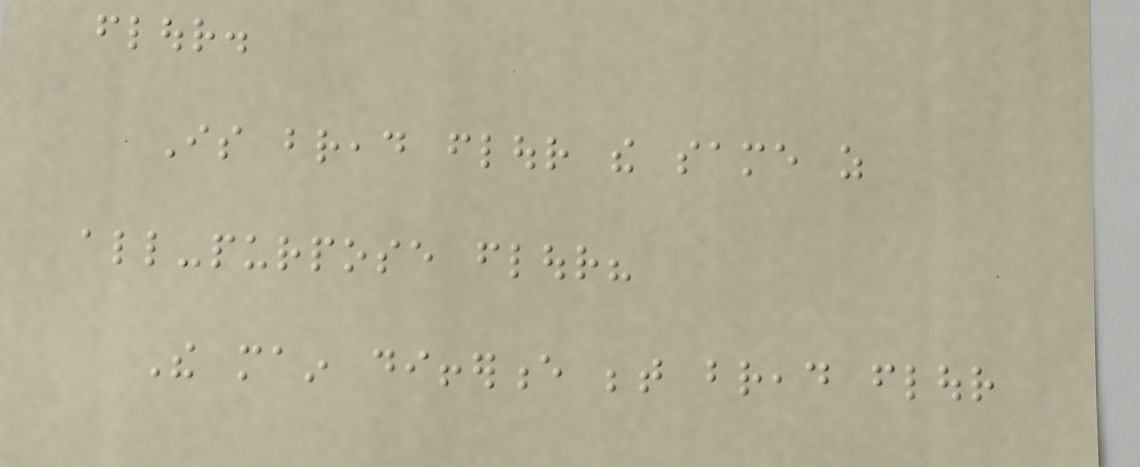flour.
Is bread flour the same as
all-purpose flour?
The main difference between bread flour
